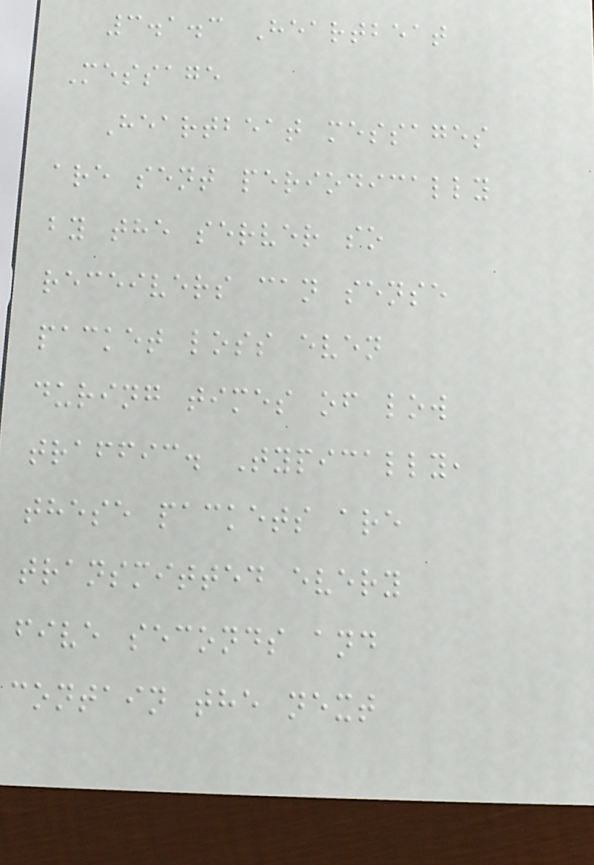3.1.3 Heartbeat
Message
Heartbeat messages
are sent periodically
by the server so
receivers can sense
packet loss even
during times of low
traffic. Typically,
these packets are
transmitted every
five seconds and
contain the next
